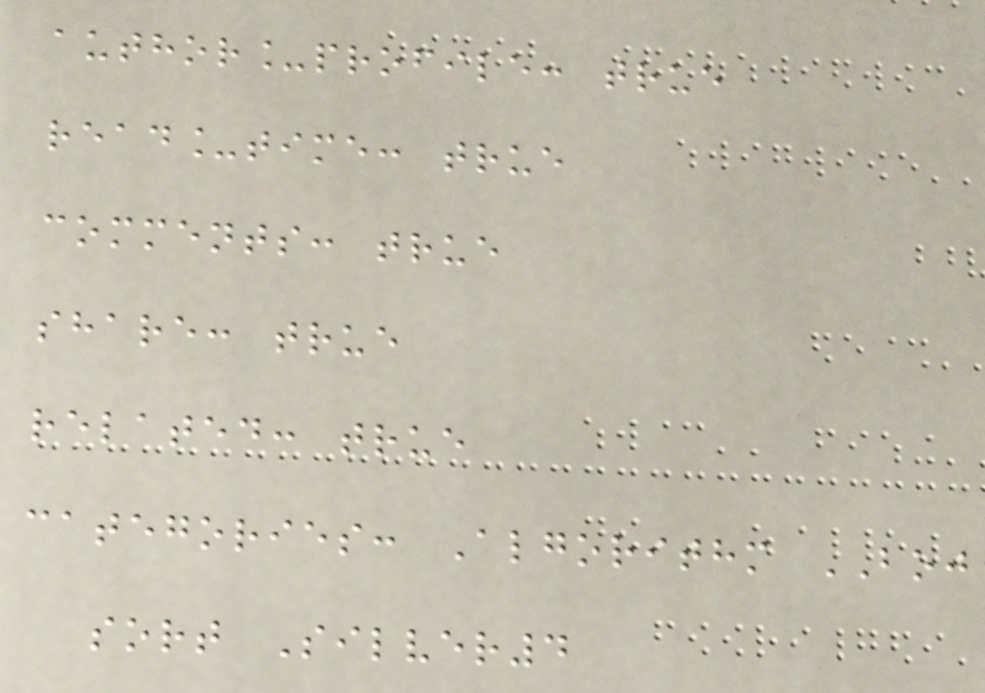author_profile: true
read_time: true
comments: true
share: true
related: true
categories: Algorithm BOJ
sort Silver4
